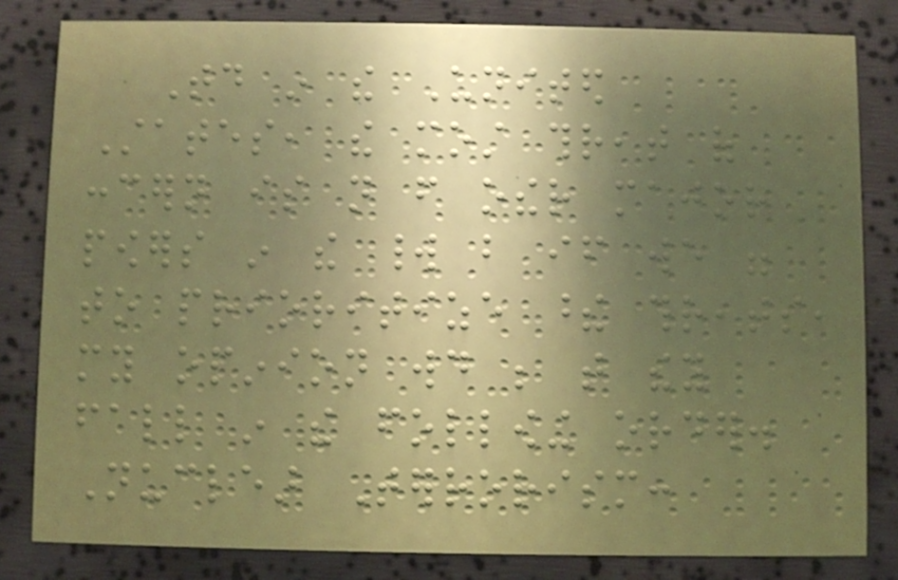Today in the United
States, the most threat of
concern is not from other major
powers in the world but if we were
to prioritize these threats,
my opinion would be that they
fall in the following order.
Nuclear Terrorism:
